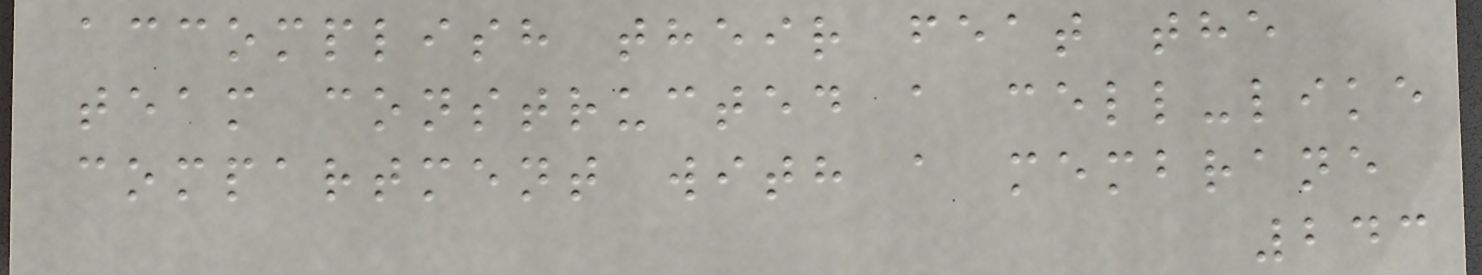accomplish their feat the
team constructed a cell-like
compartment with a membrane
243
